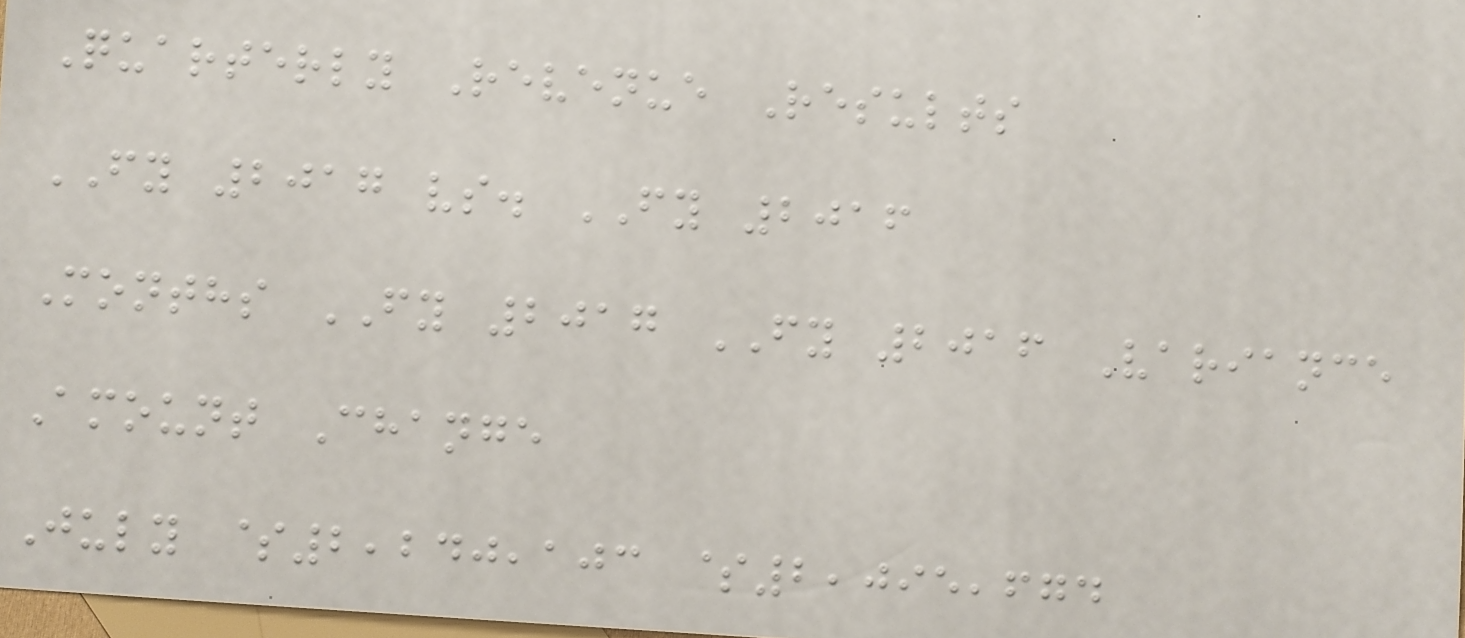Quarterly Revenue Results
FY 2017 vs. FY 2016
Months FY 2017 FY 2016 Variance
Amount Change
July $2,240,103 $2,095,674
